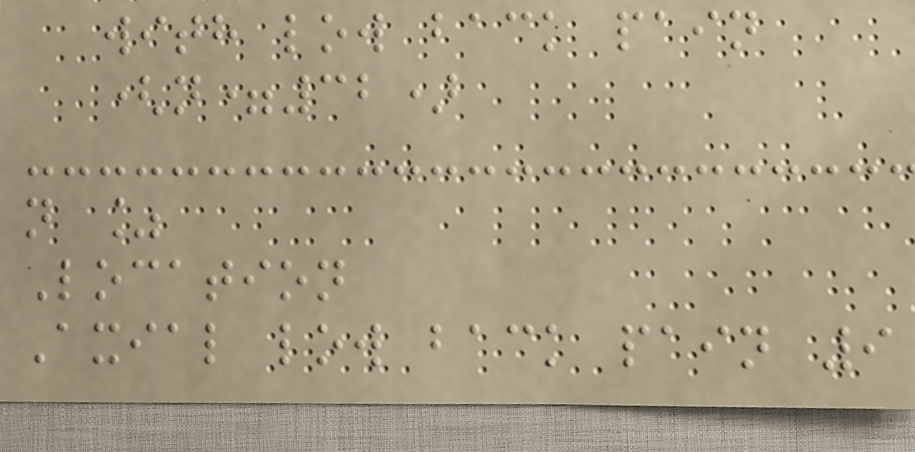with low back pain
(n=32)
n %
Location
Axial low back pain 9
